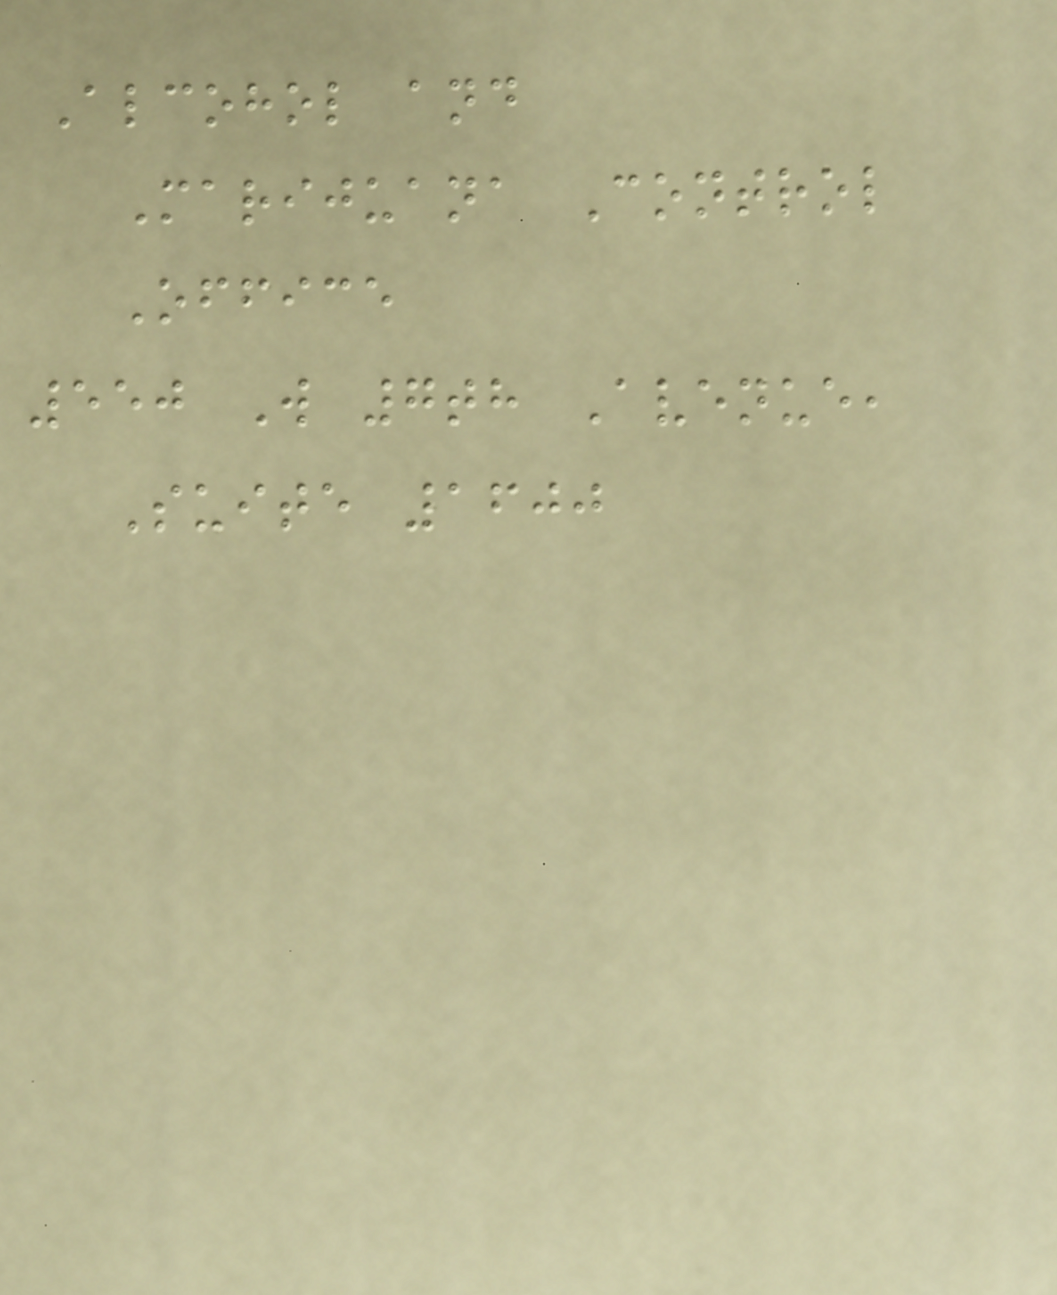Alcohol and
Marijuana Control
Office
550 W 7th Avenue,
Suite 1600
